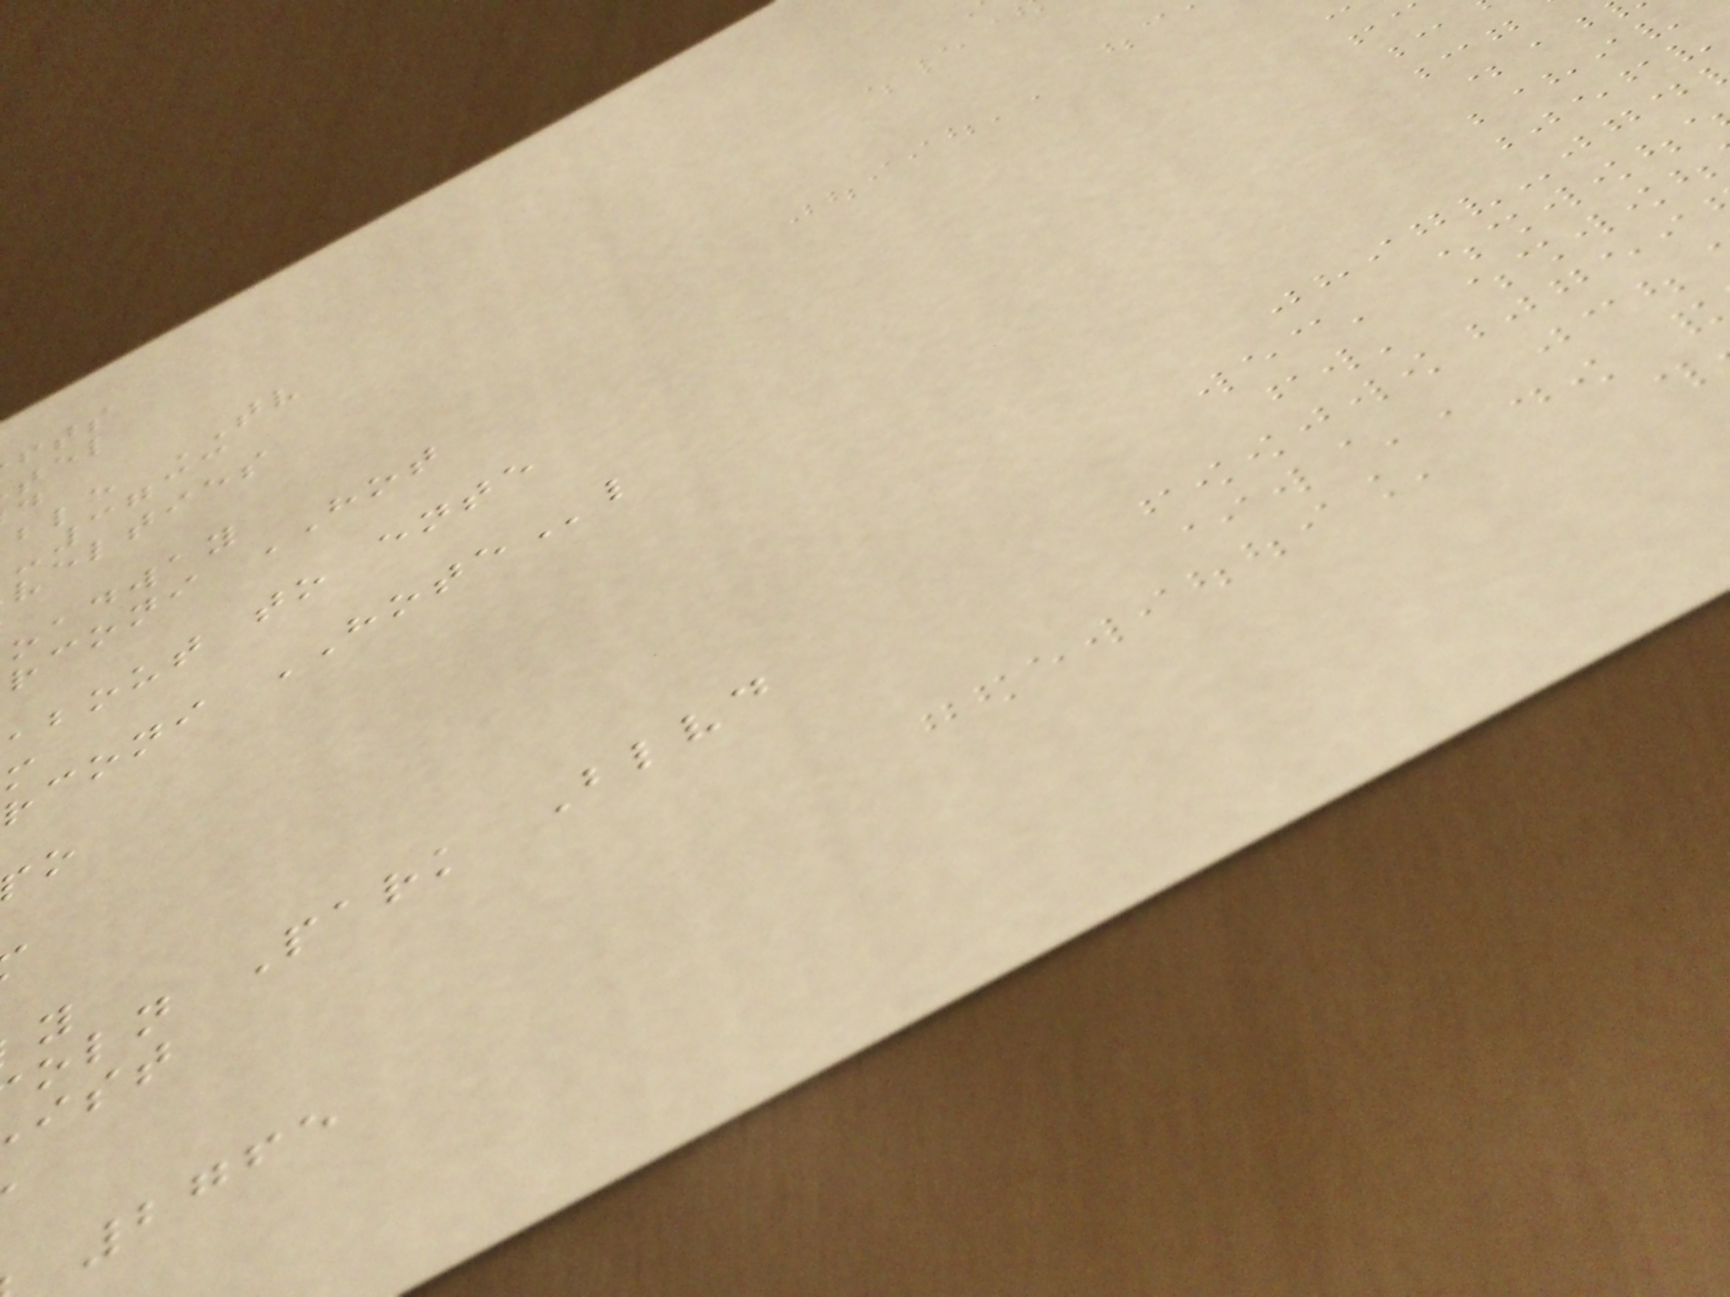ble TV
-3733
velties
oadway
rconi HOT
about to ente
rconi HOTEl
oln Park Blvd
2765
